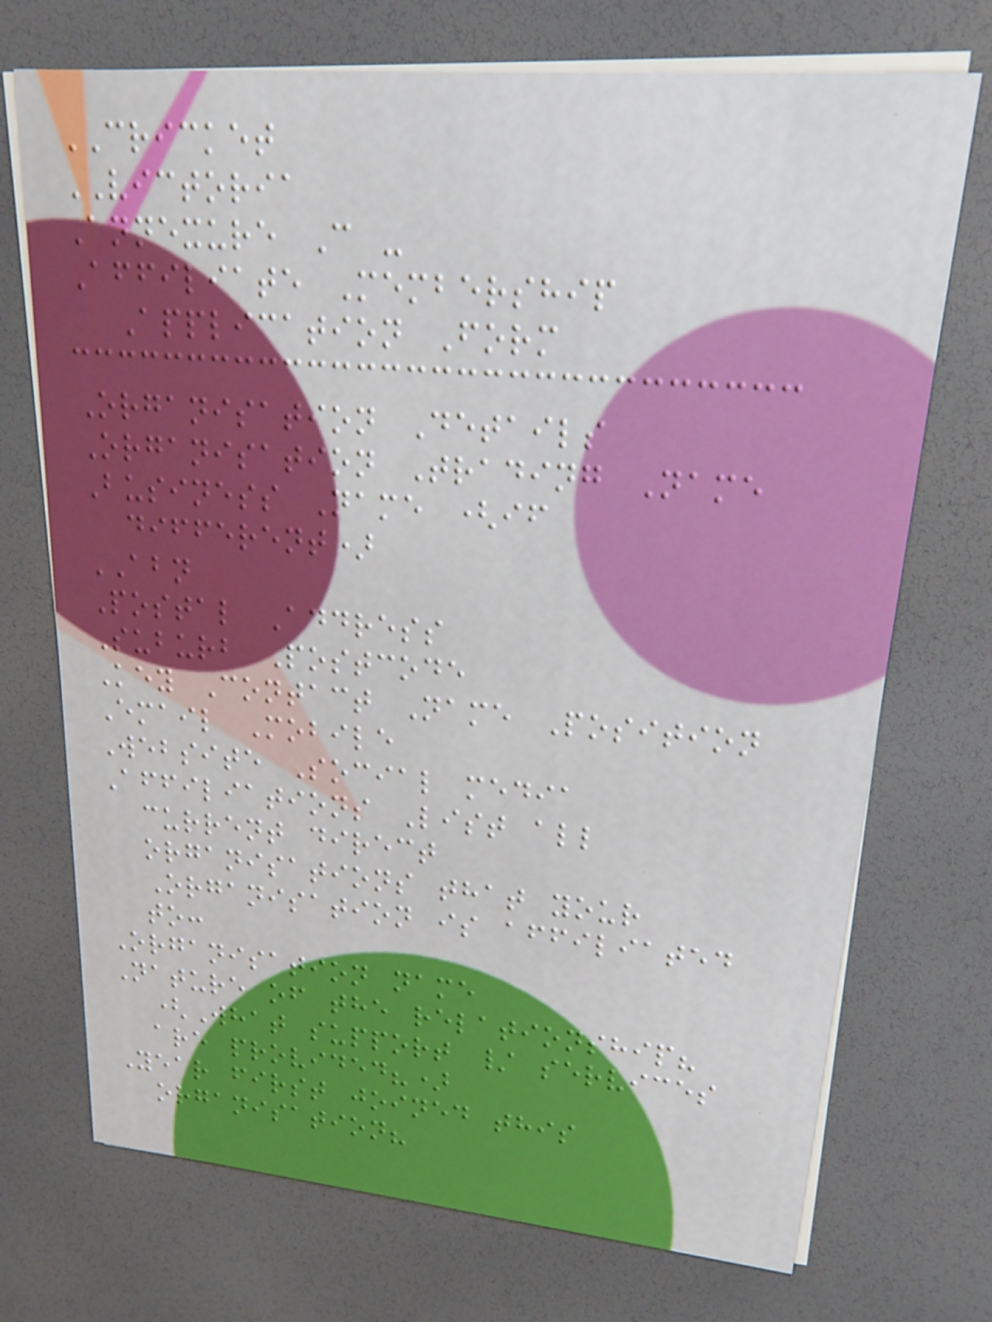CRICKET
VICTORIA
Annexure C -
Affiliate Membership
Application Form
Organisation Details
Organisation Trading Name
Business Name (if
different)
ABN
Postal Address
Suburb Postcode
Key Contact Name Position
Email Mobile
Website Social media
Affiliations List all
current direct
organisations that your
Organisation is affiliated
to:
Organisation name
Nature of the relationship?
(What support / services
are provided?)
Year first joined this
organisation?
